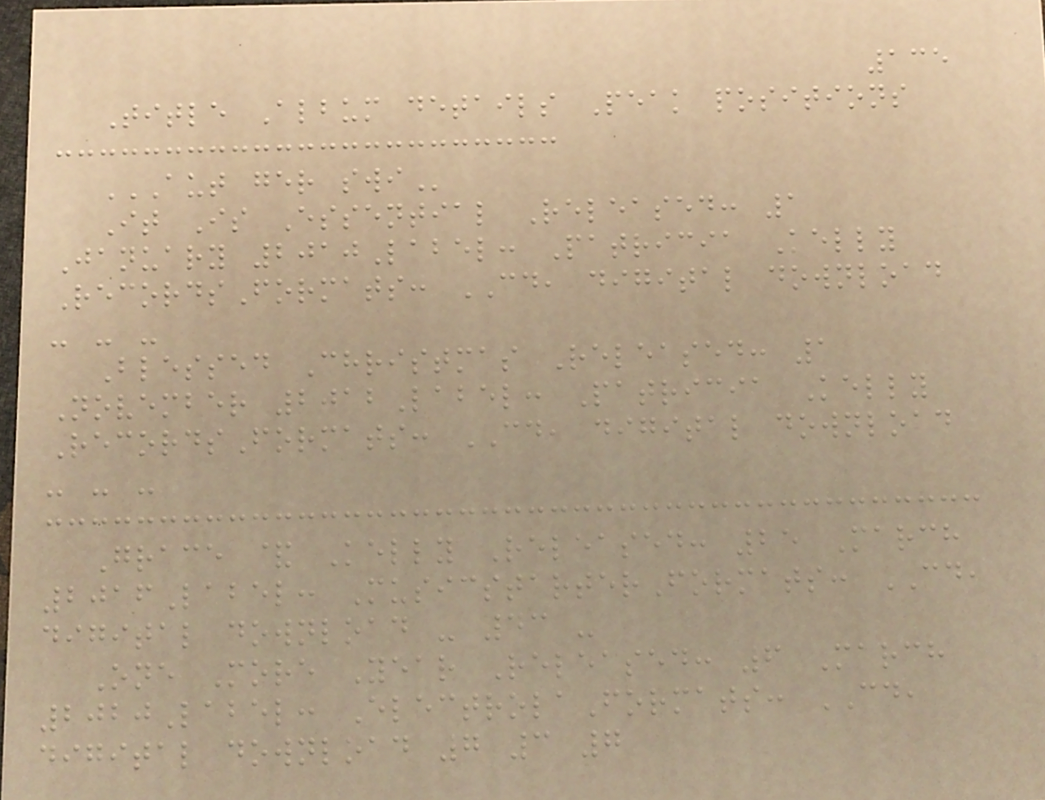135
Title Album details Peak positions
AUT GER SWI
It Is Essential Released: 1
January 2010Label: Patricia Kelly
RecordsFormats: CD, digital download
- - -
Blessed Christmas Released: 1
November 2012Label: Patricia Kelly
RecordsFormats: CD, digital download
- - -
Grace & Kelly Released: 25 March
2016Label: MusicstarterFormats: CD,
digital download - 43 -
One More Year Released: 6 March
2020Label: ElectrolaFormats: CD,
digital download 7 3 7
